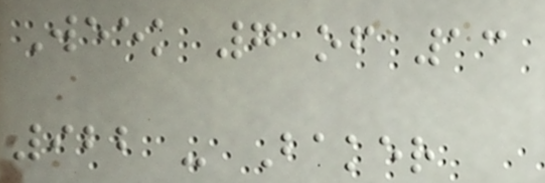Week 7 of 13
922 - Baker
